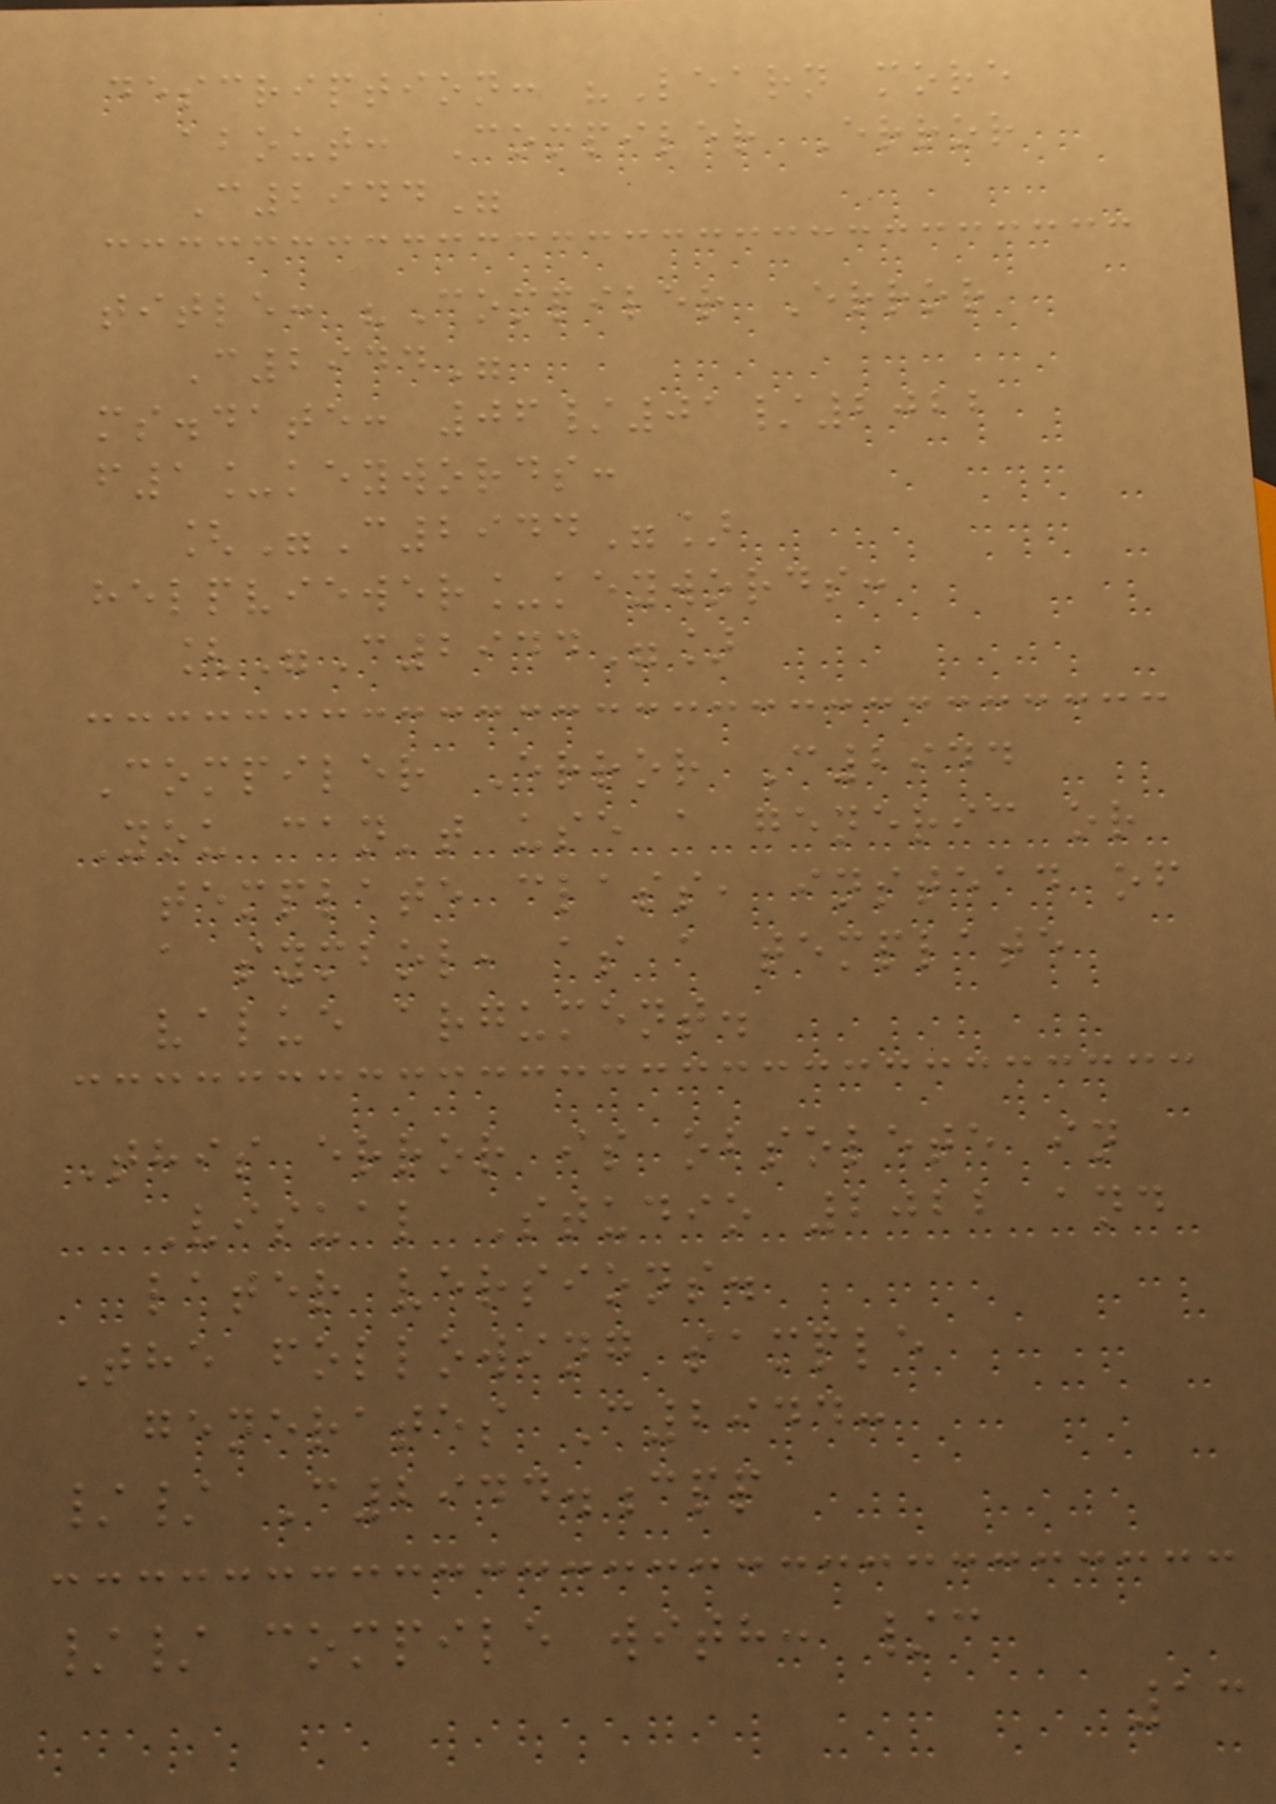description: "Learn more
about: Compiler Error
C2944"
title: "Compiler Error
C2944"
ms.date: 06/01/2022
f1_keywords:
["C2944"]
helpviewer_keywords:
["C2944"]
Compiler Error C2944
You can't use a generic or
template class, instead of
a symbol, as a template
value argument.
This error is obsolete in
Visual Studio 2022 and
later versions.
The following sample
generates C2944:
// C2944.cpp
// compile with: /c
13
